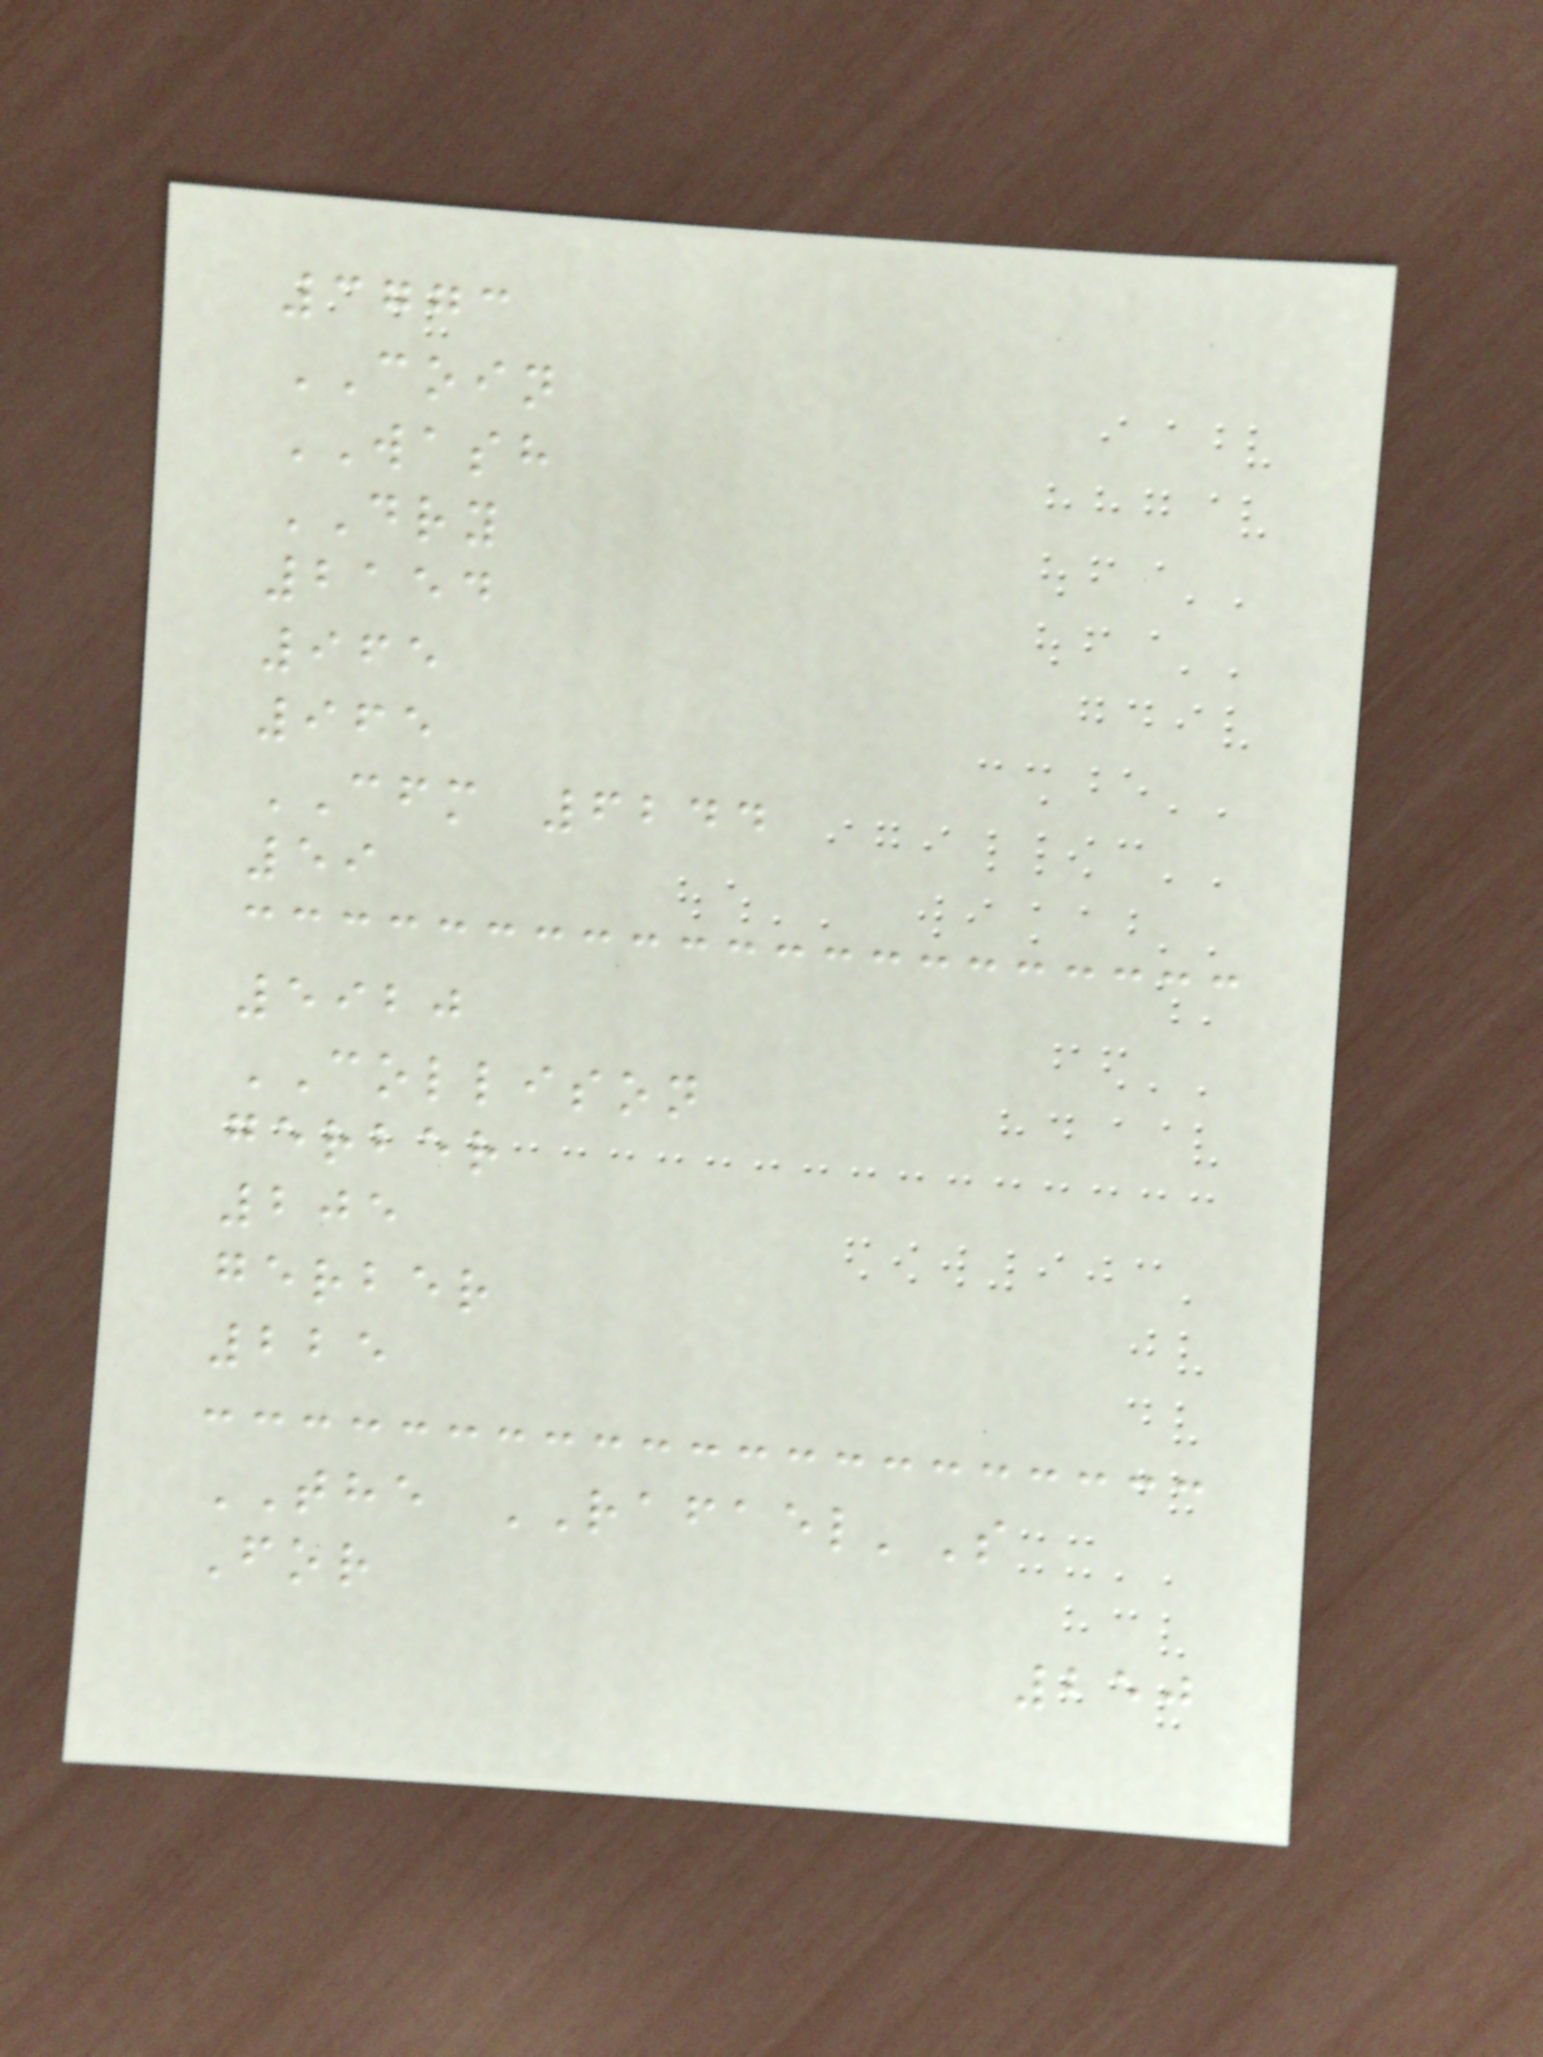3773
COIN
WASH
DRY
2154
965
965
CFM 6244
59
5920
COLLISON
gerber
205
gerber
225
THE RAFAEL'S
For
250
